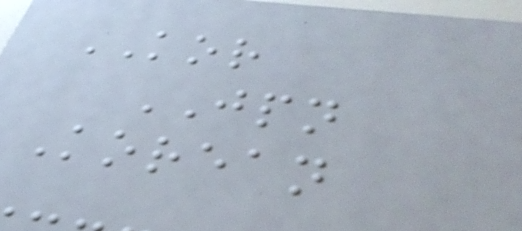KOR
JPN
Korean
